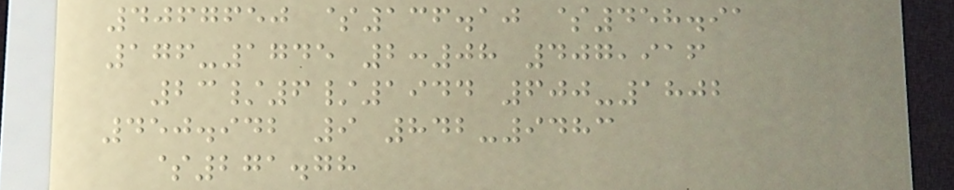4067650 $136.10 $458.91
176-1745 2:08 407,916
23/6/1944 600-1802
450.942 9 842-9483
$271.78
